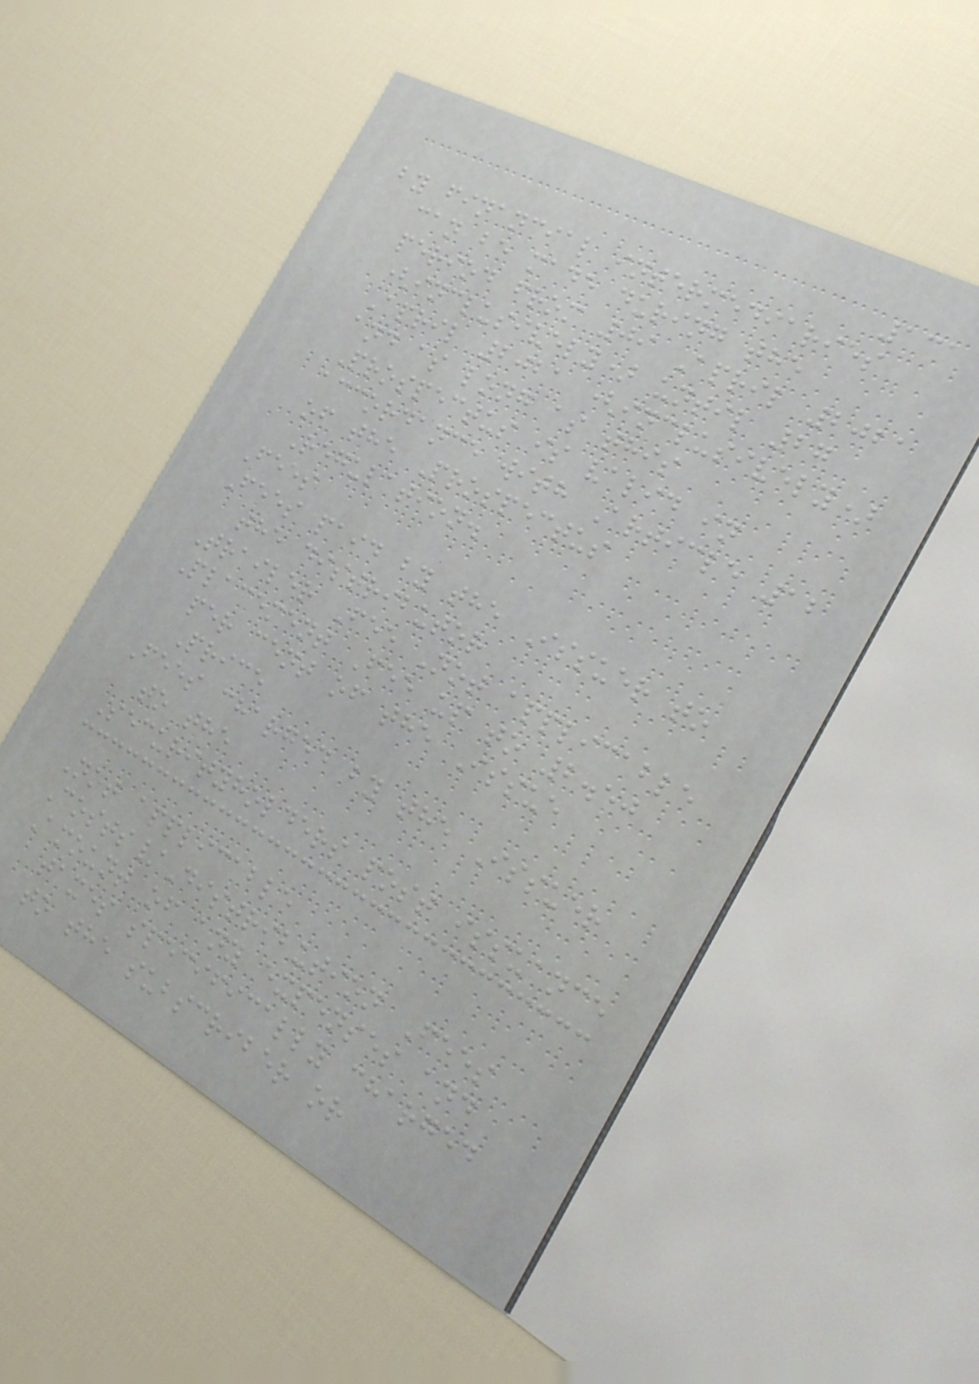131
by financial intermediaries
can be made during the
period from 09 April 2021
(inclusively) until 27
April 2021 (inclusively)
and as long as this
Prospectus is valid in
accordance with Article 12
of the Prospectus
Regulation.
Fees
Fees paid by the Issuer to
the distributor
Trailer Fee Not applicable
Placement Fee up to 2.50
per cent of the Issue
Price
Fees charged by the Issuer
to the
Securityholders post issuance
Not applicable
Costs/Distribution Fees
Amount of any expenses and
taxes specifically charged
to the subscriber or
